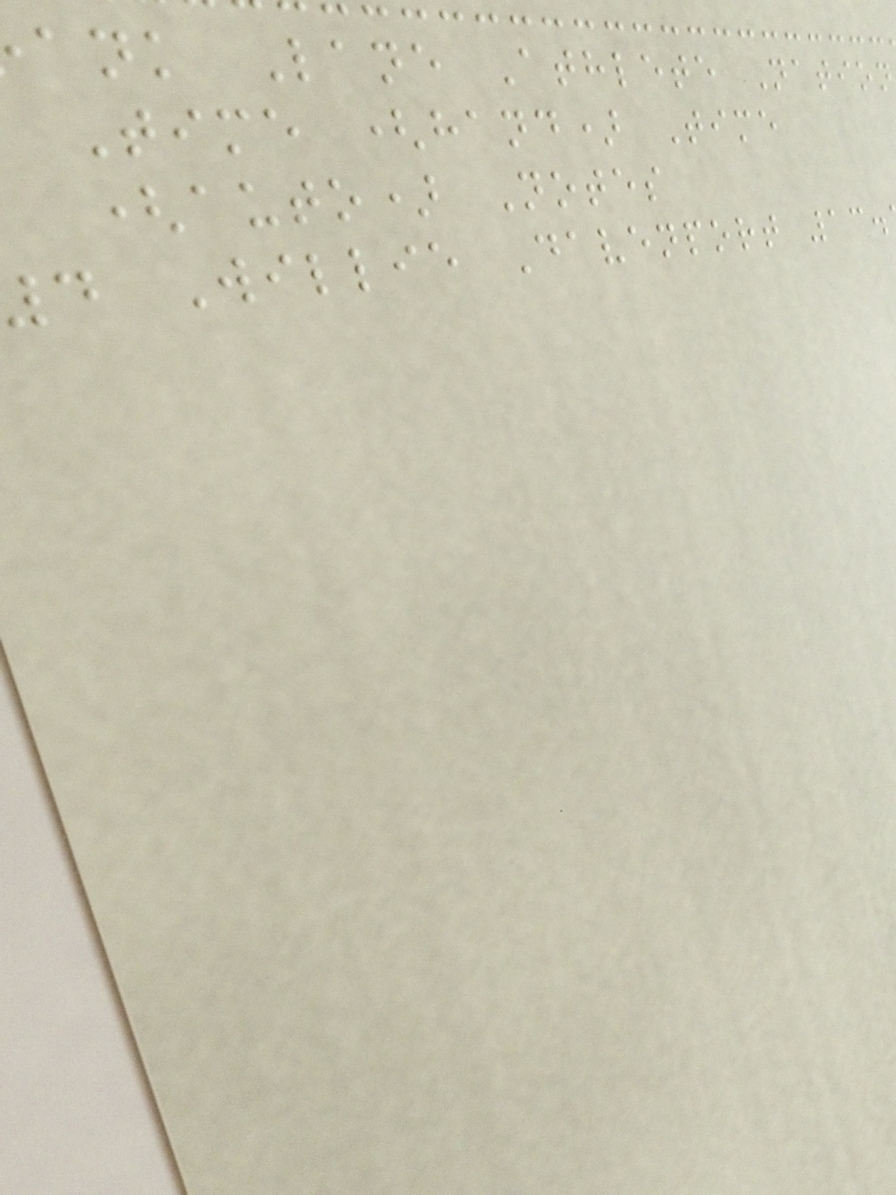ank Lane Athlete Nation
Time (hand) Time
(auto) Notes
d Willie Davenport 13.
